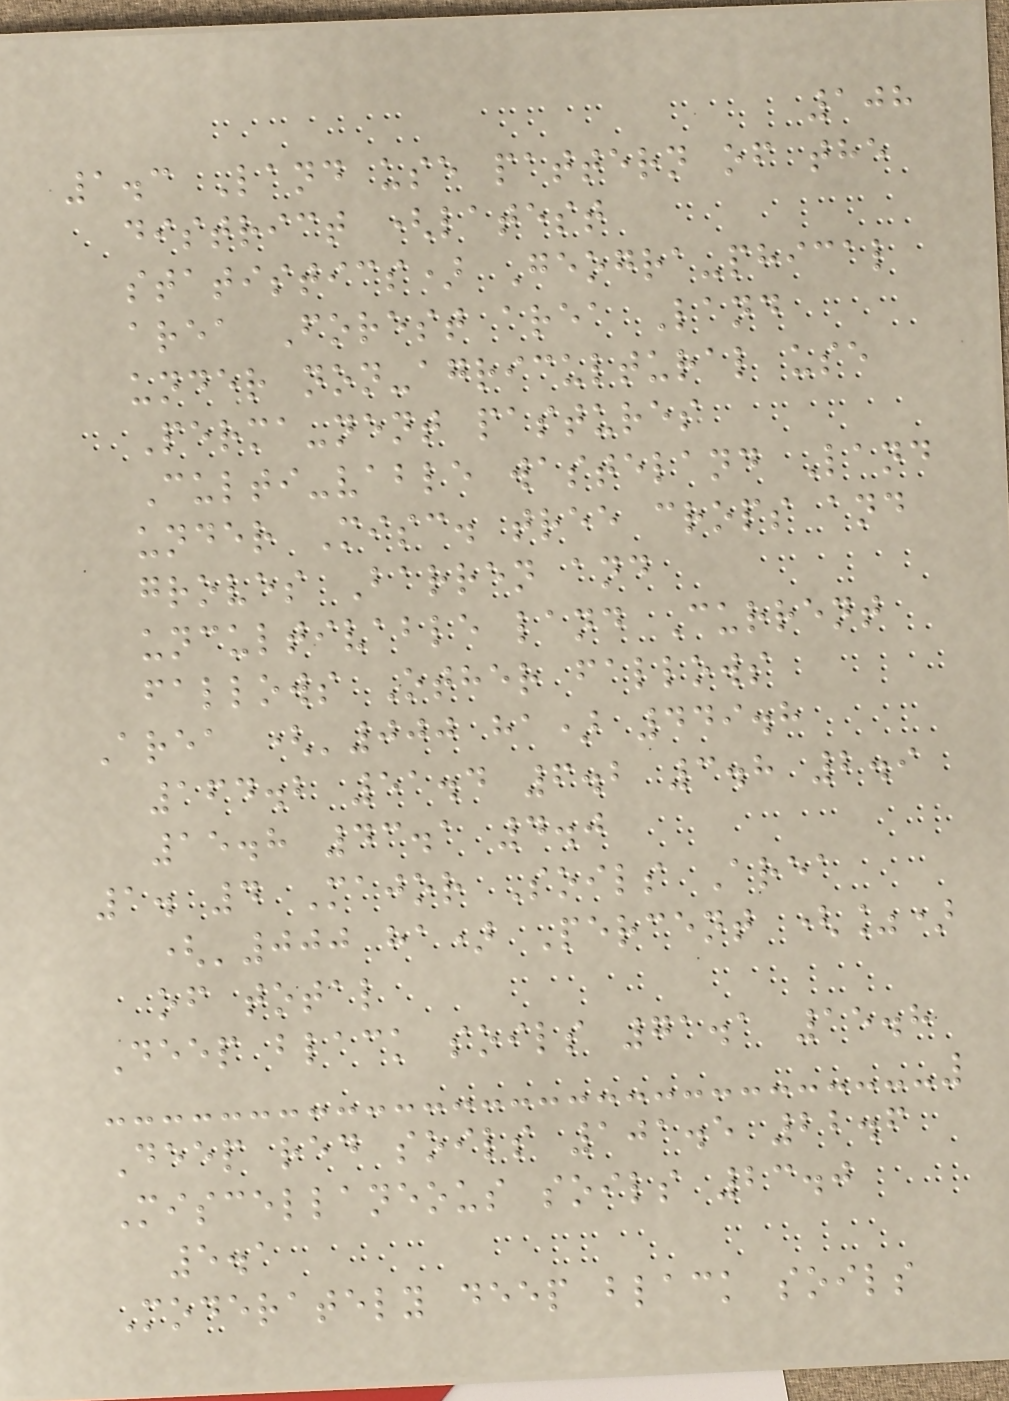108
1.3 Land use pattern of the
district (latest
statistics) Geogra-phical
area Forest area Land
under non-agricultural use
Perma-nent pastures
Culti-vable wasteland Land
under Misc. tree crops and
groves Barren and
uncultivable land Current
fallows Other fallows
Area ('000 ha) 449.8
164.2 51.4 6.2 3.8 2.9
15.8 43.1 4.0
1. 4 Major Soils Area
('000 ha) Percent (%)
of total
Deep black soils 71.1 15.8
Deep red soils 101.5 22.6
Miscellaneous soils 23.0
5.1
Moderately deep black soils
